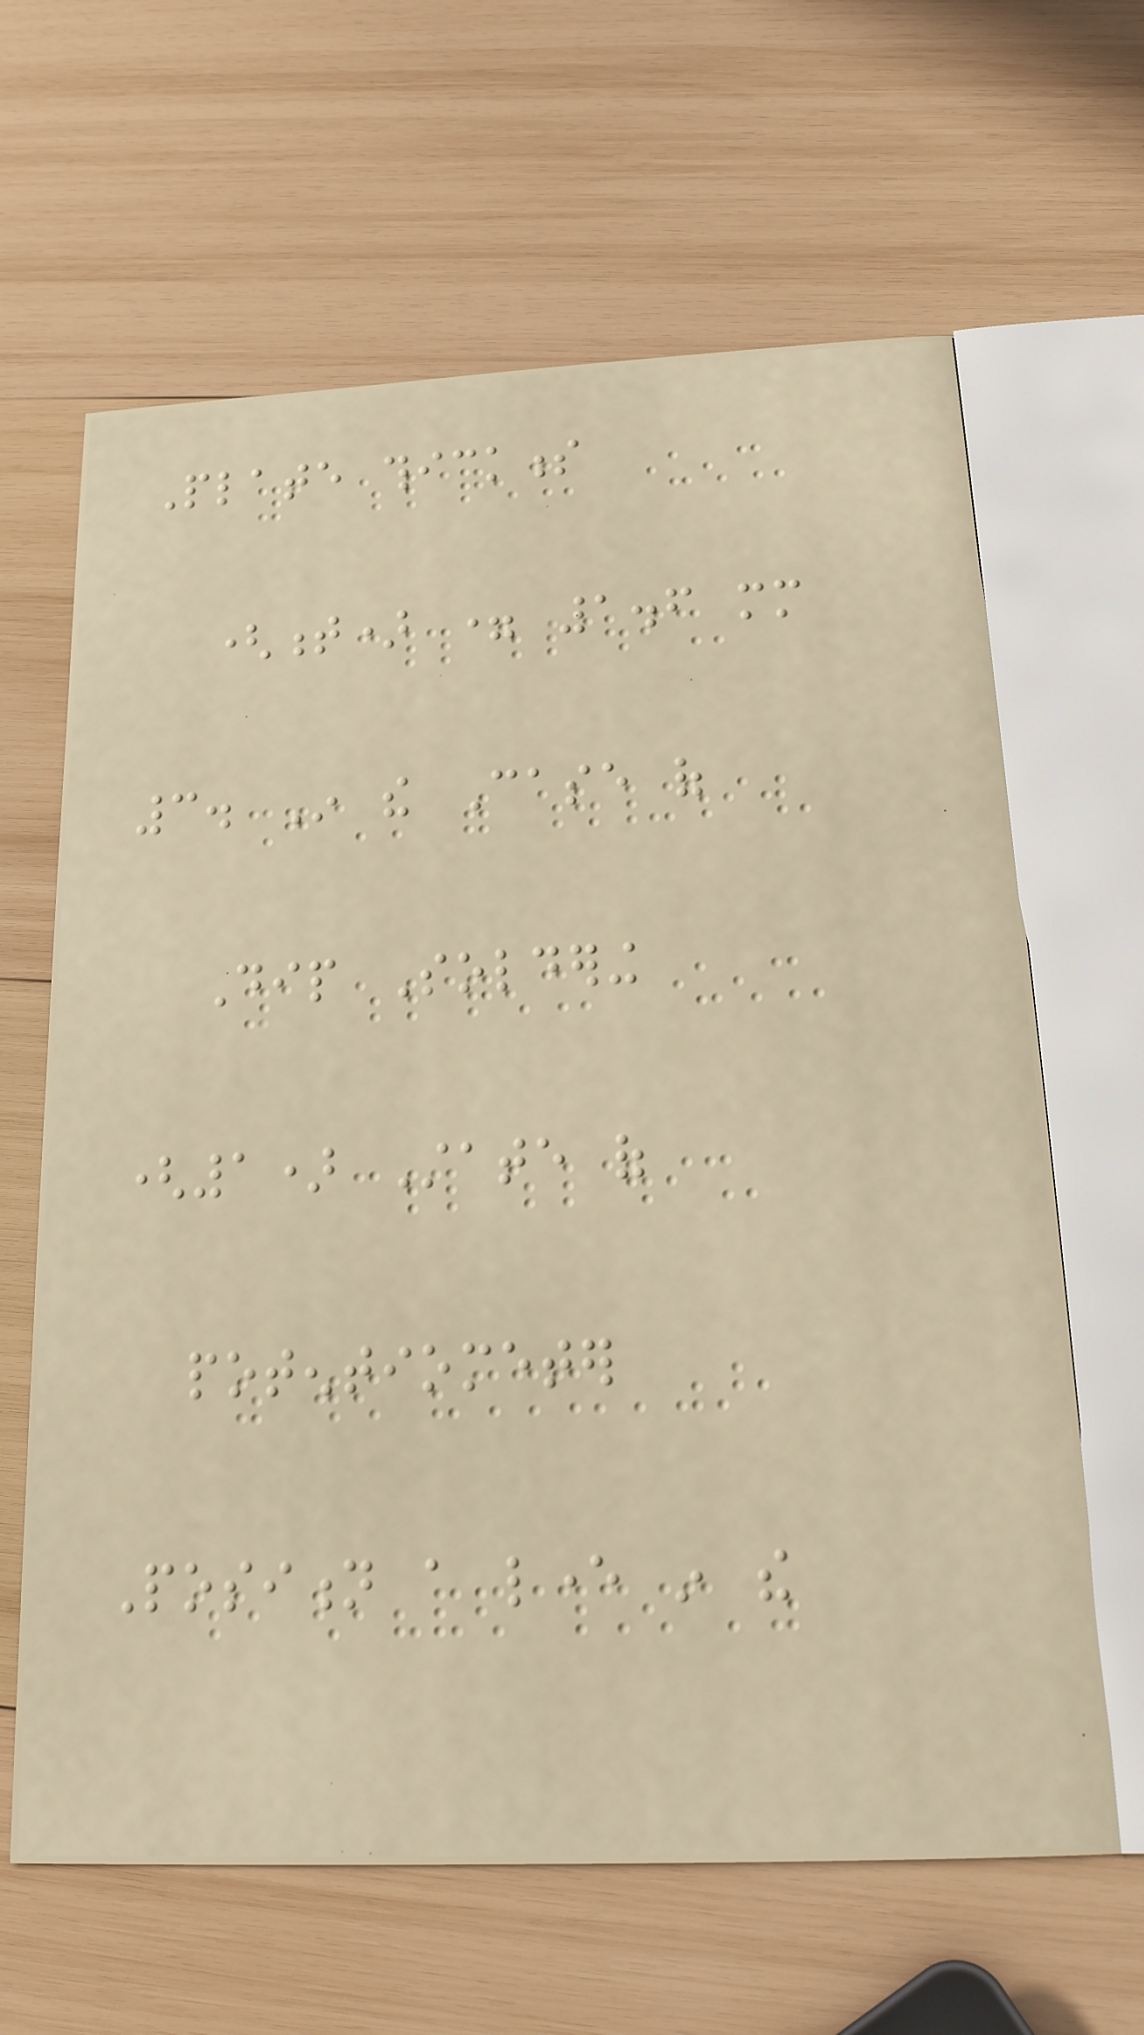Plate thickness
(t) = 1.6 mm
3. In the Case of
Dip Soldering
(1) State of
potentiometer
Position a lever in the
